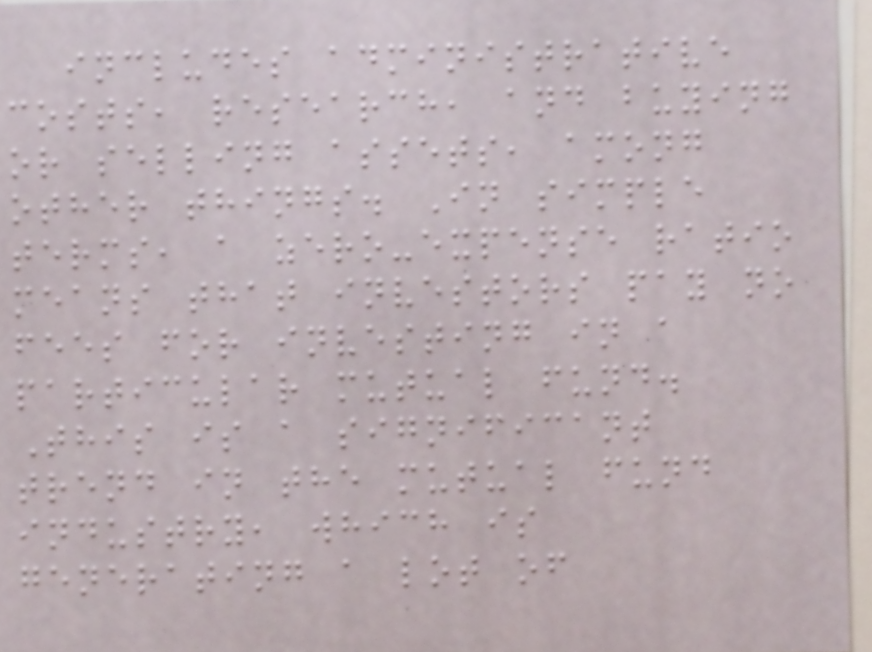includes administrative
costs, research, and buying
or selling assets, among
other things. In simple
terms, a zero-expense ratio
means that investors pay no
fees for investing in a
particular mutual fund.
This is a significant
trend in the mutual fund
industry, which is
generating a lot of
